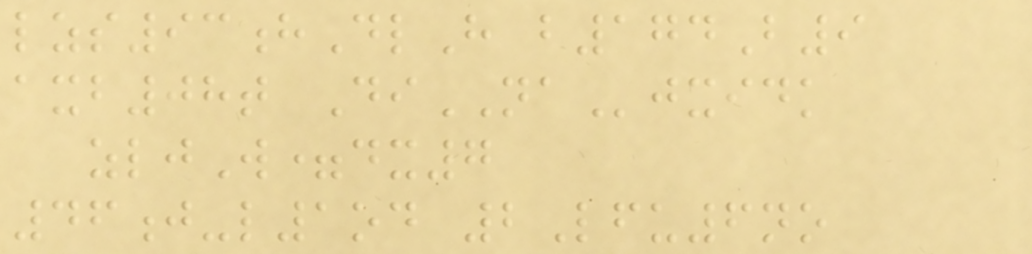lzs93hDlH b174B9
axb08t DiNAjxidk
zljW=dx7
46j-l1od 2Lfu6no
